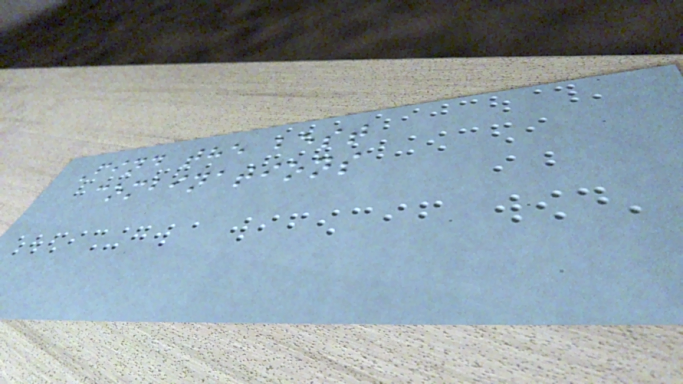Find the best
combinations
